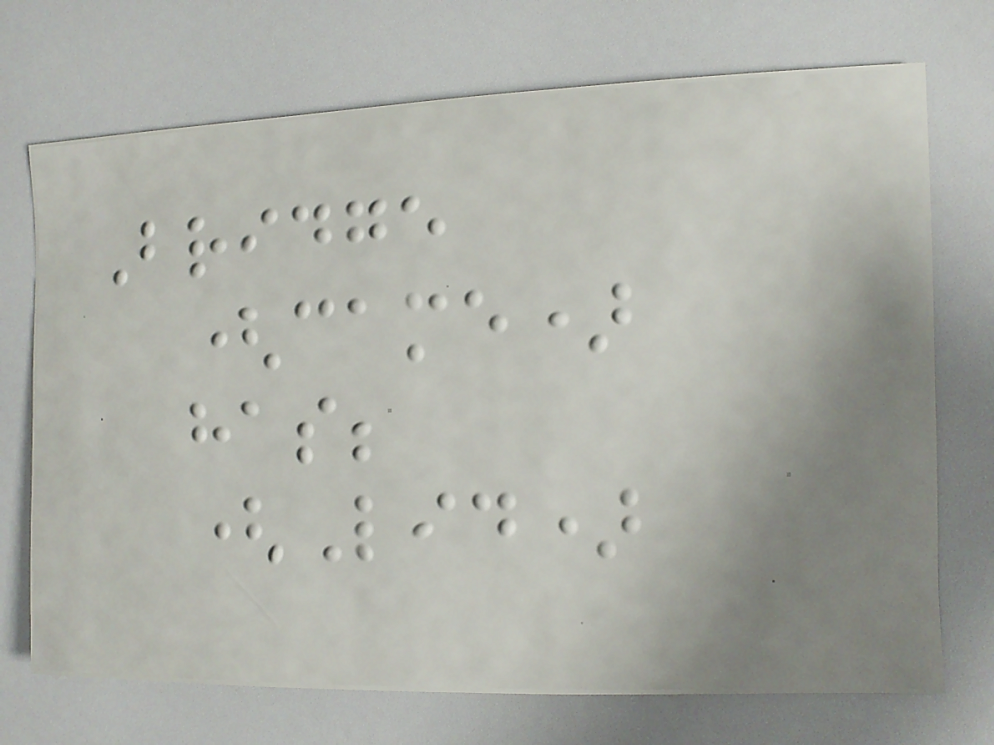Bridge
(came)
has;
(Lid)
